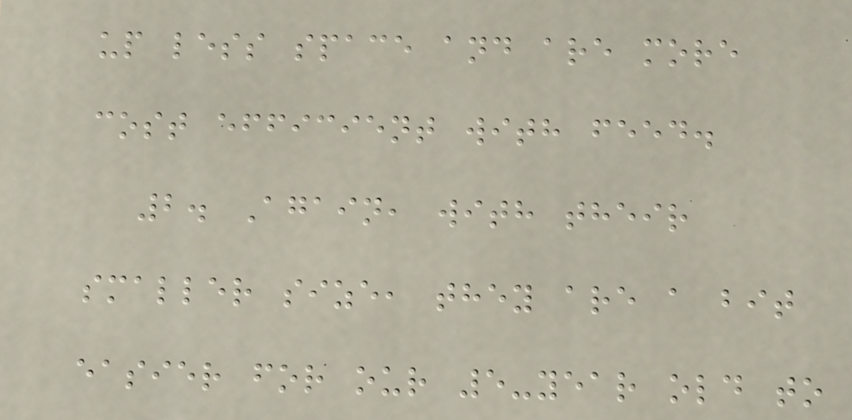up less space and are more
cost efficient with feed.
2. Again, with their
smaller size, they are a bit
easier for our 5-year old to
